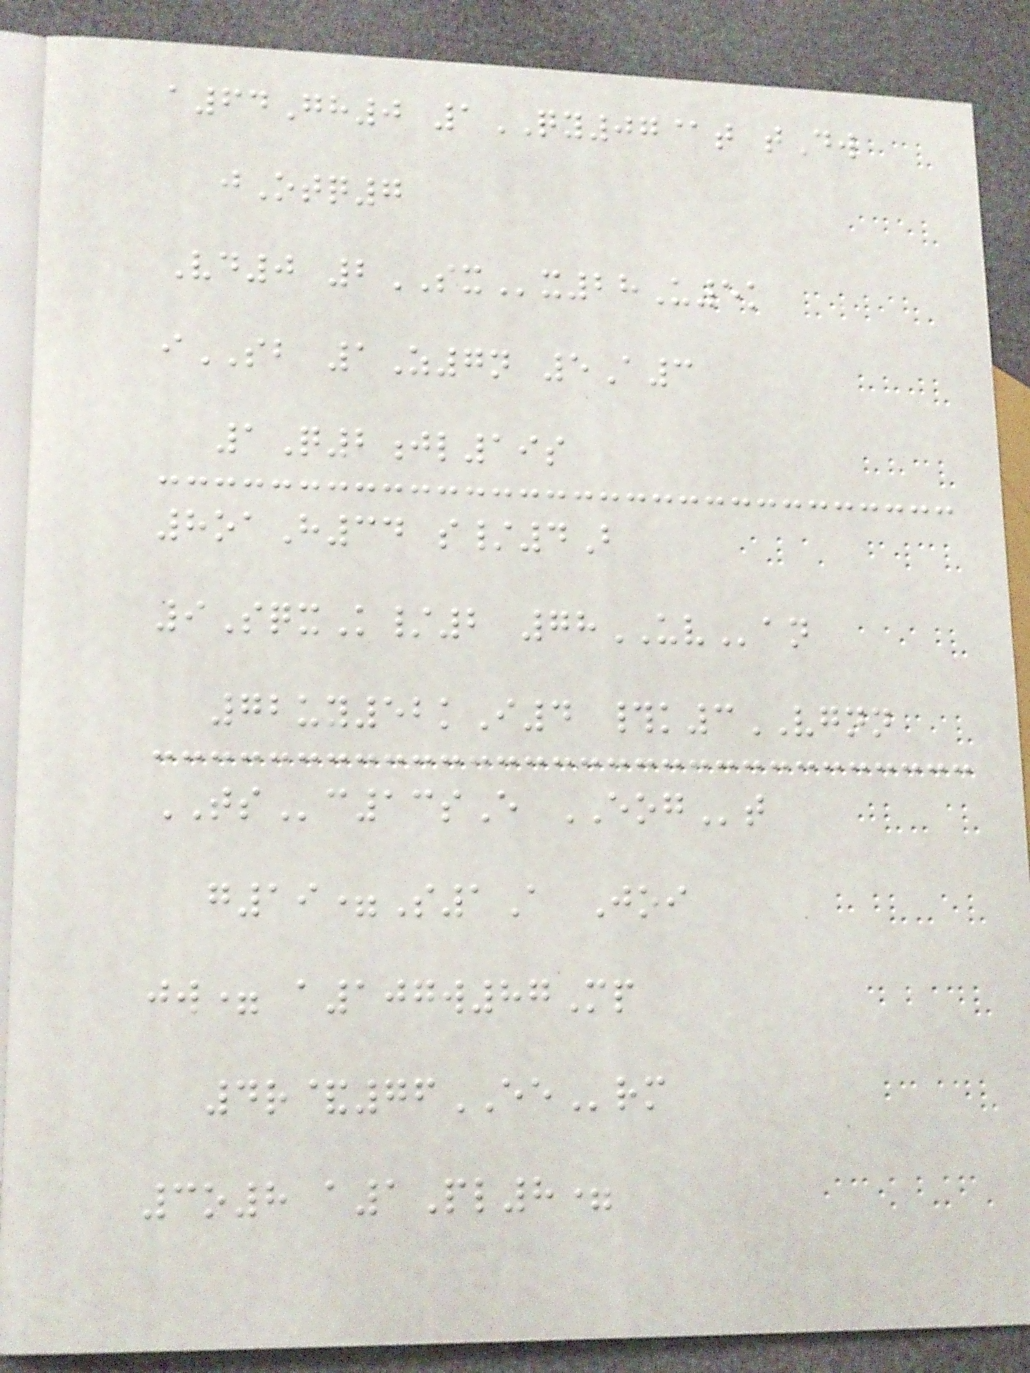a64Gh0 1QY07@t tDw
jOtq7
Vd0 2SXx28U5k
iSB 1Z7n 5A3
1Q2jl19s
8oaH34 s/4B
9SqxK/2 78UVan
72uy52kI4 #k3VGNN
TSc13sE EOGt
g19=S1A Joi
jw= a107w87Mp
4r&76EErm
3o8 a1Pl8=
